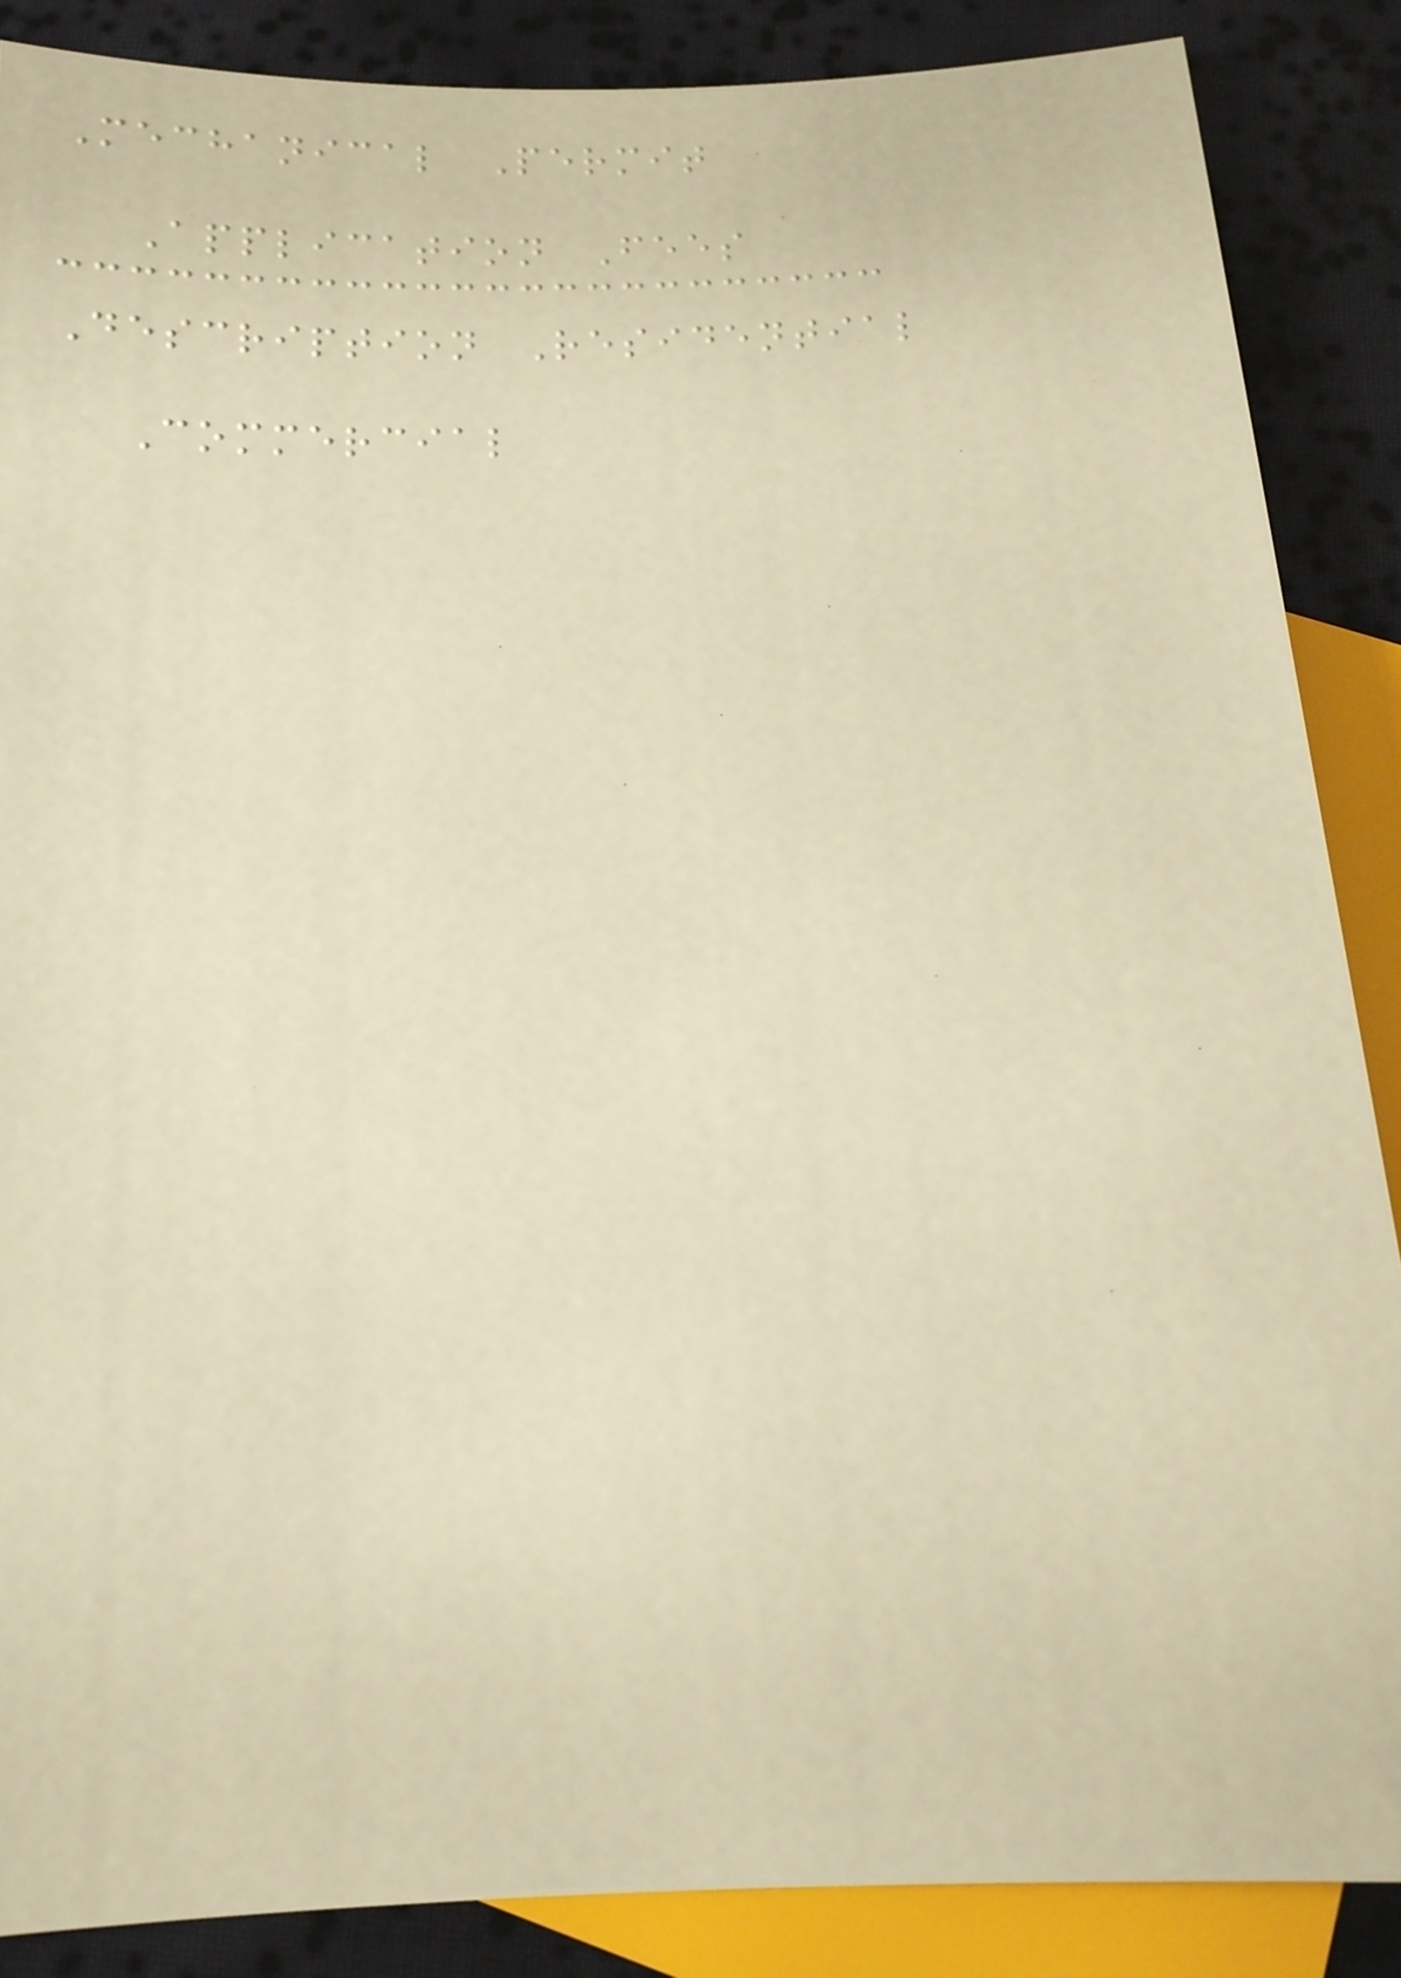Mechanical Permit
Application Fees
Description Residential
Commercial
